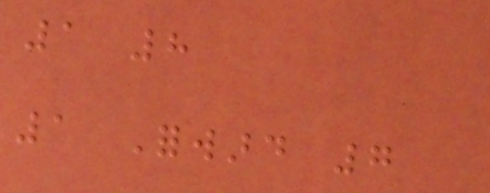1 8
1 Forward 7
